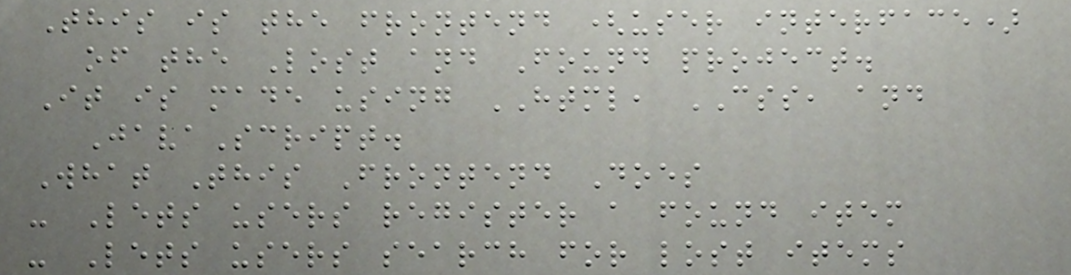This is the frontend (user interface)
of the Lost and Found project.
It is made using HTML, CSS, and
JavaScript.
What This Frontend Does
- Lets users register a found item
- Lets users search for lost items
